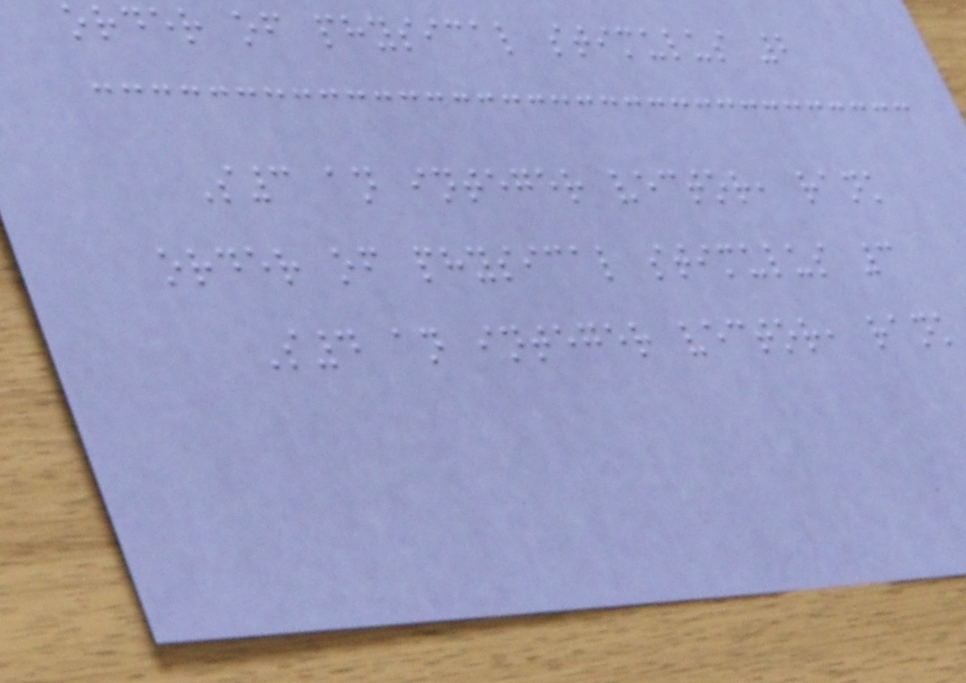order of physical stimulus 2
S3 an integer vector, rank
order of physical stimulus 3
S4 an integer vector, rank
